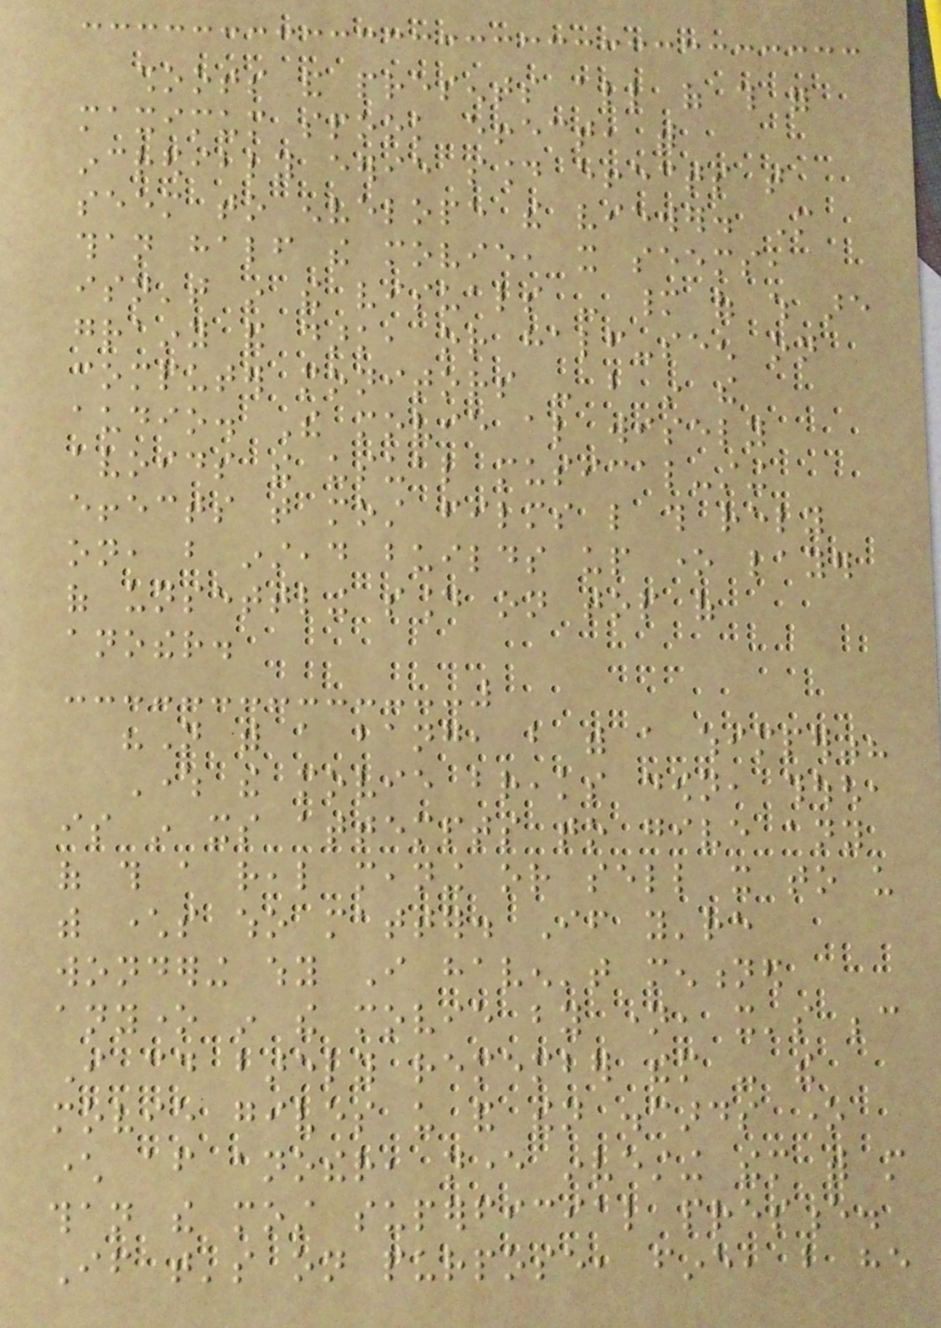shoots and presents all of this for
maximum spook effect, with
incredibly eerie sound effects that
seem to envelope the viewer. More
than half the movie, it seems,
isn't in the visuals - many of which are
grainy and dark, or half-seen on
computer monitors - but in the
audio. The movie also wisely
avoids the usual musical-sting
effects that most films like this rely
on, but instead builds up one layer
of unsettling sound on top of
another.
"Not with a bang, but with a whimper"?
Where the movie breaks down, though,
is in its attempts to give any
of this a real meaning or sell it to us
with characters who matter. If you're
wondering why I haven't mentioned
anyone in the movie by name, it's because
I could barely remember them - the
movie gives us and then discards one
character after another, never investing them with more
than the most superficial presence.
If that's on purpose, fine, but he
